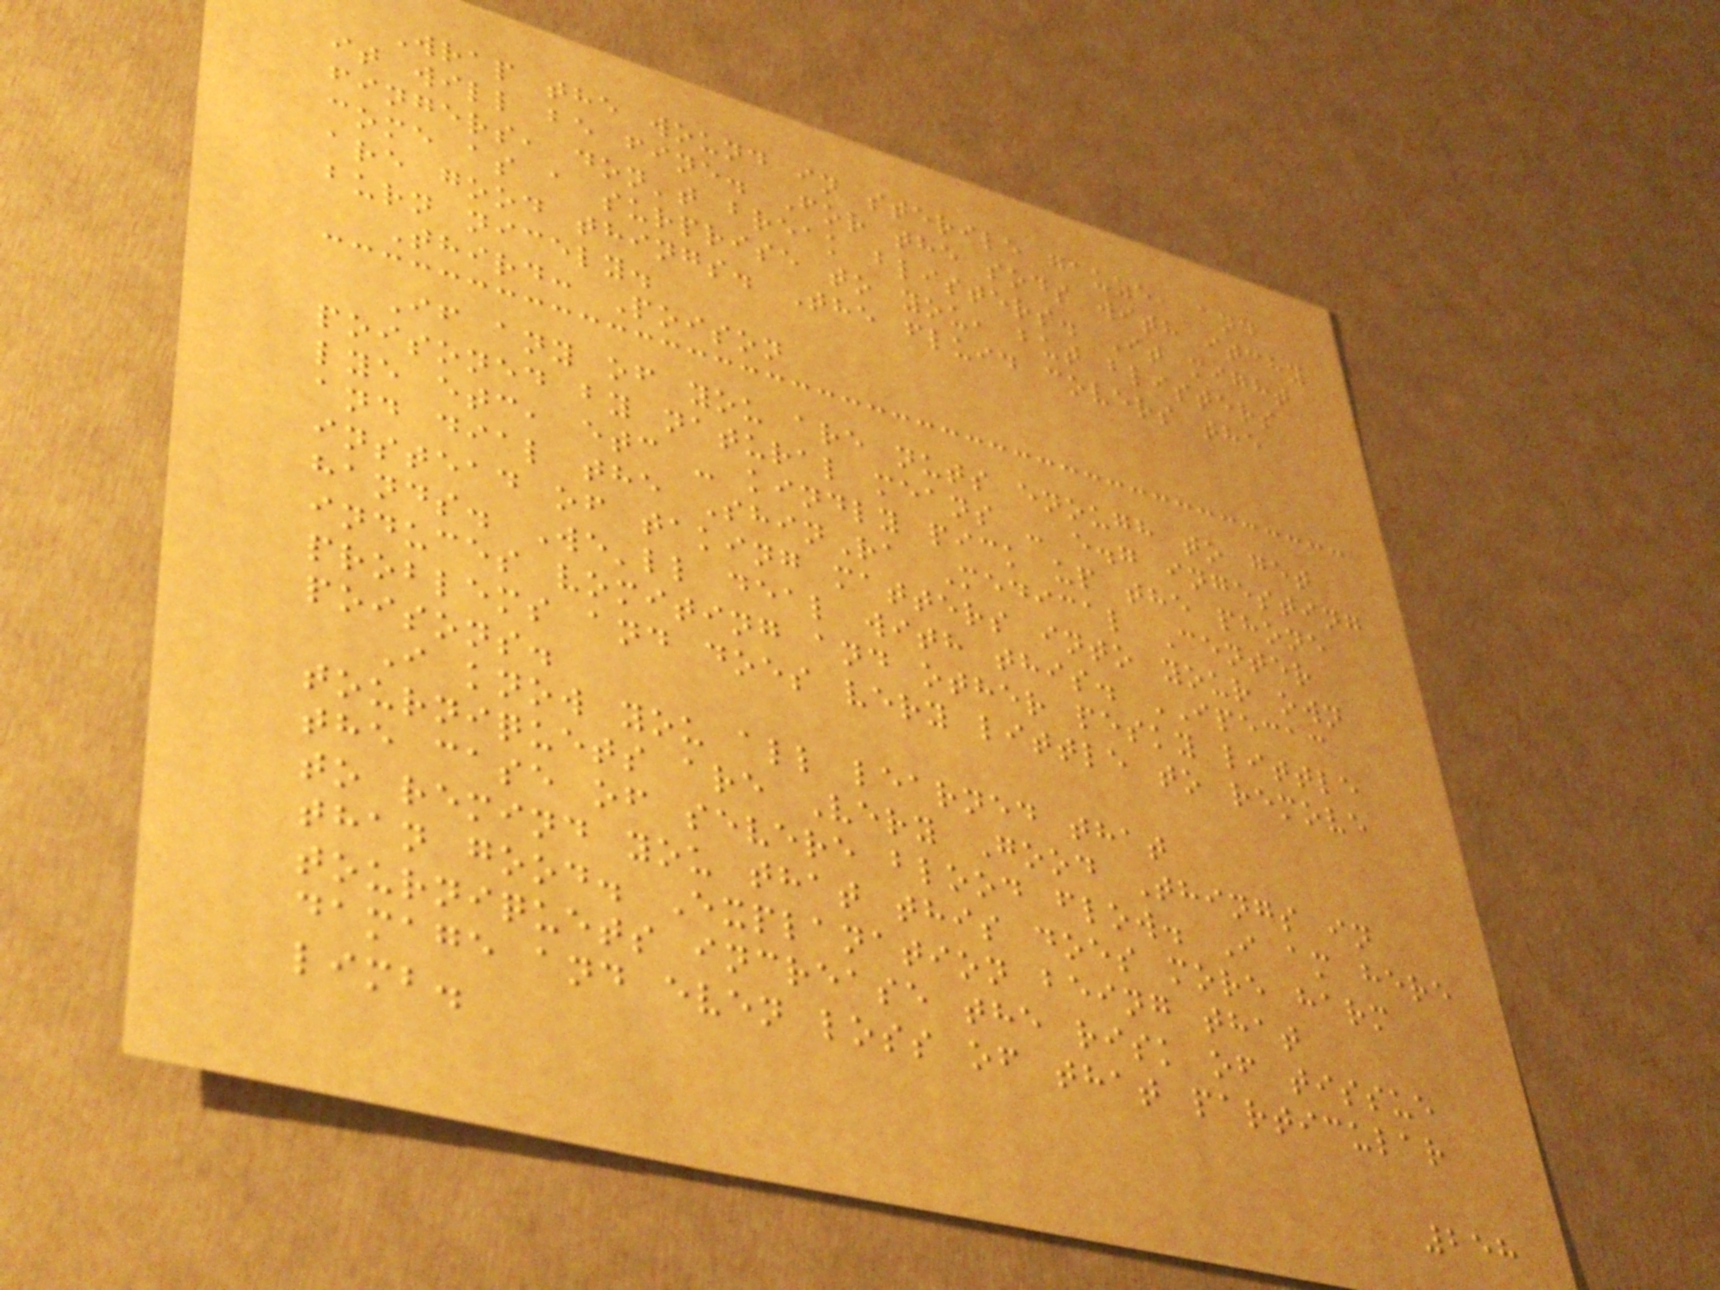Wrap the wound in sterile gauze, and
it will be fine. For the sods with itchy
fingers, don't break blisters. It might
come as a surprise to you, but blisters
are good things. The fluid covers the
burn nicely.
Third: Poison
If any of you are nuts enough to get
poisoned by natural means - e.g ingesting
lye etc, etc - kindly pick up the phone
and dial the ShinRa Medical Center
instead of taking matters into your own
hands. We'll deal with this. IPECAC
induces vomiting and other pesky little
problems and does very little to remove
poisons.
I know you all learned that
tourniquets are Very Good Things in
the case of severe blood flow. I am here
to remind you that this does more harm
than good. Explanation being that
tourniquets increase the risk of tissue
damage and even loss of that particular
limb.
258
